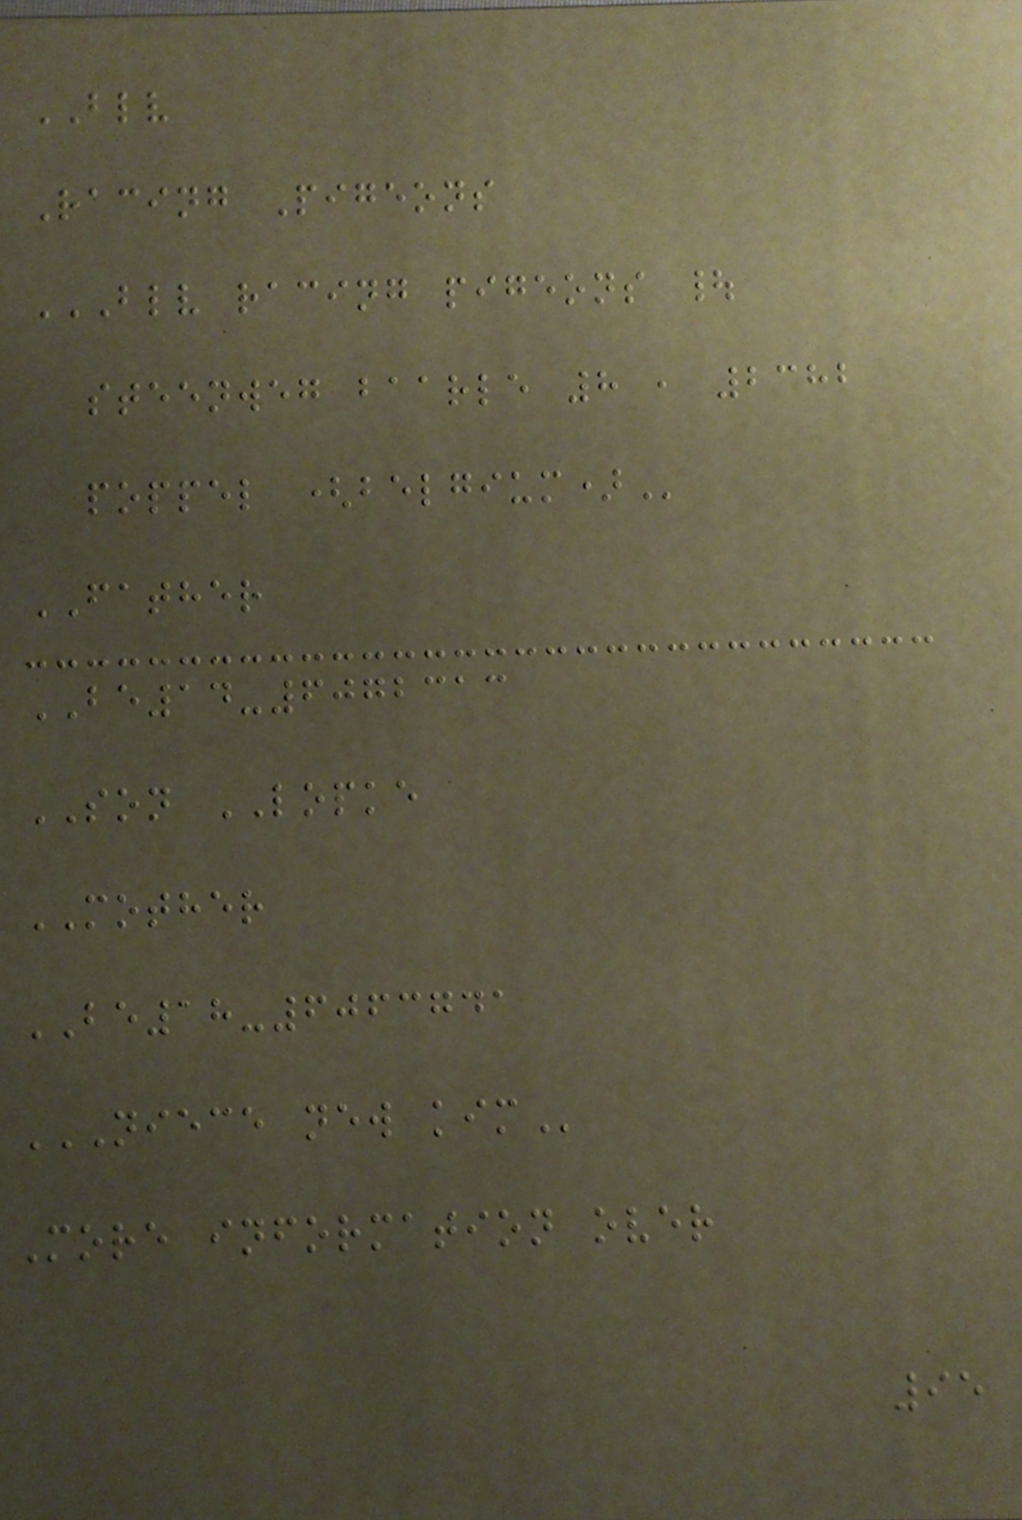BLV
Racing Pigeons
BLV RACING PIGEONS |
STEENWEG BAARLE 8 , 2382
POPPEL (BELGIUM)
FATHER
BE14-6072313
SON LOPKE
MOTHER
BE18-6063741
NIECE NEW KIM
More information over
95
